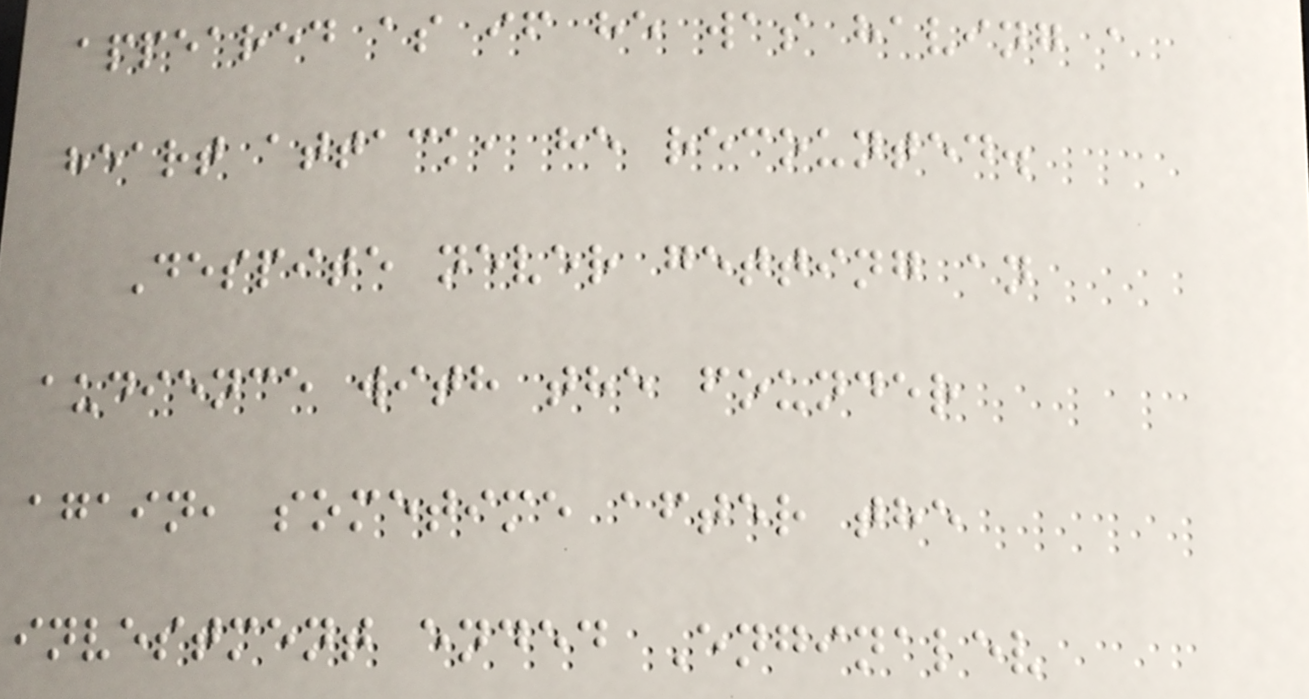appeared as if he was having a
heart attack, he recounted.
Despite never getting an
audience with the founder
again, sometime after the
investment ended Enginalev
